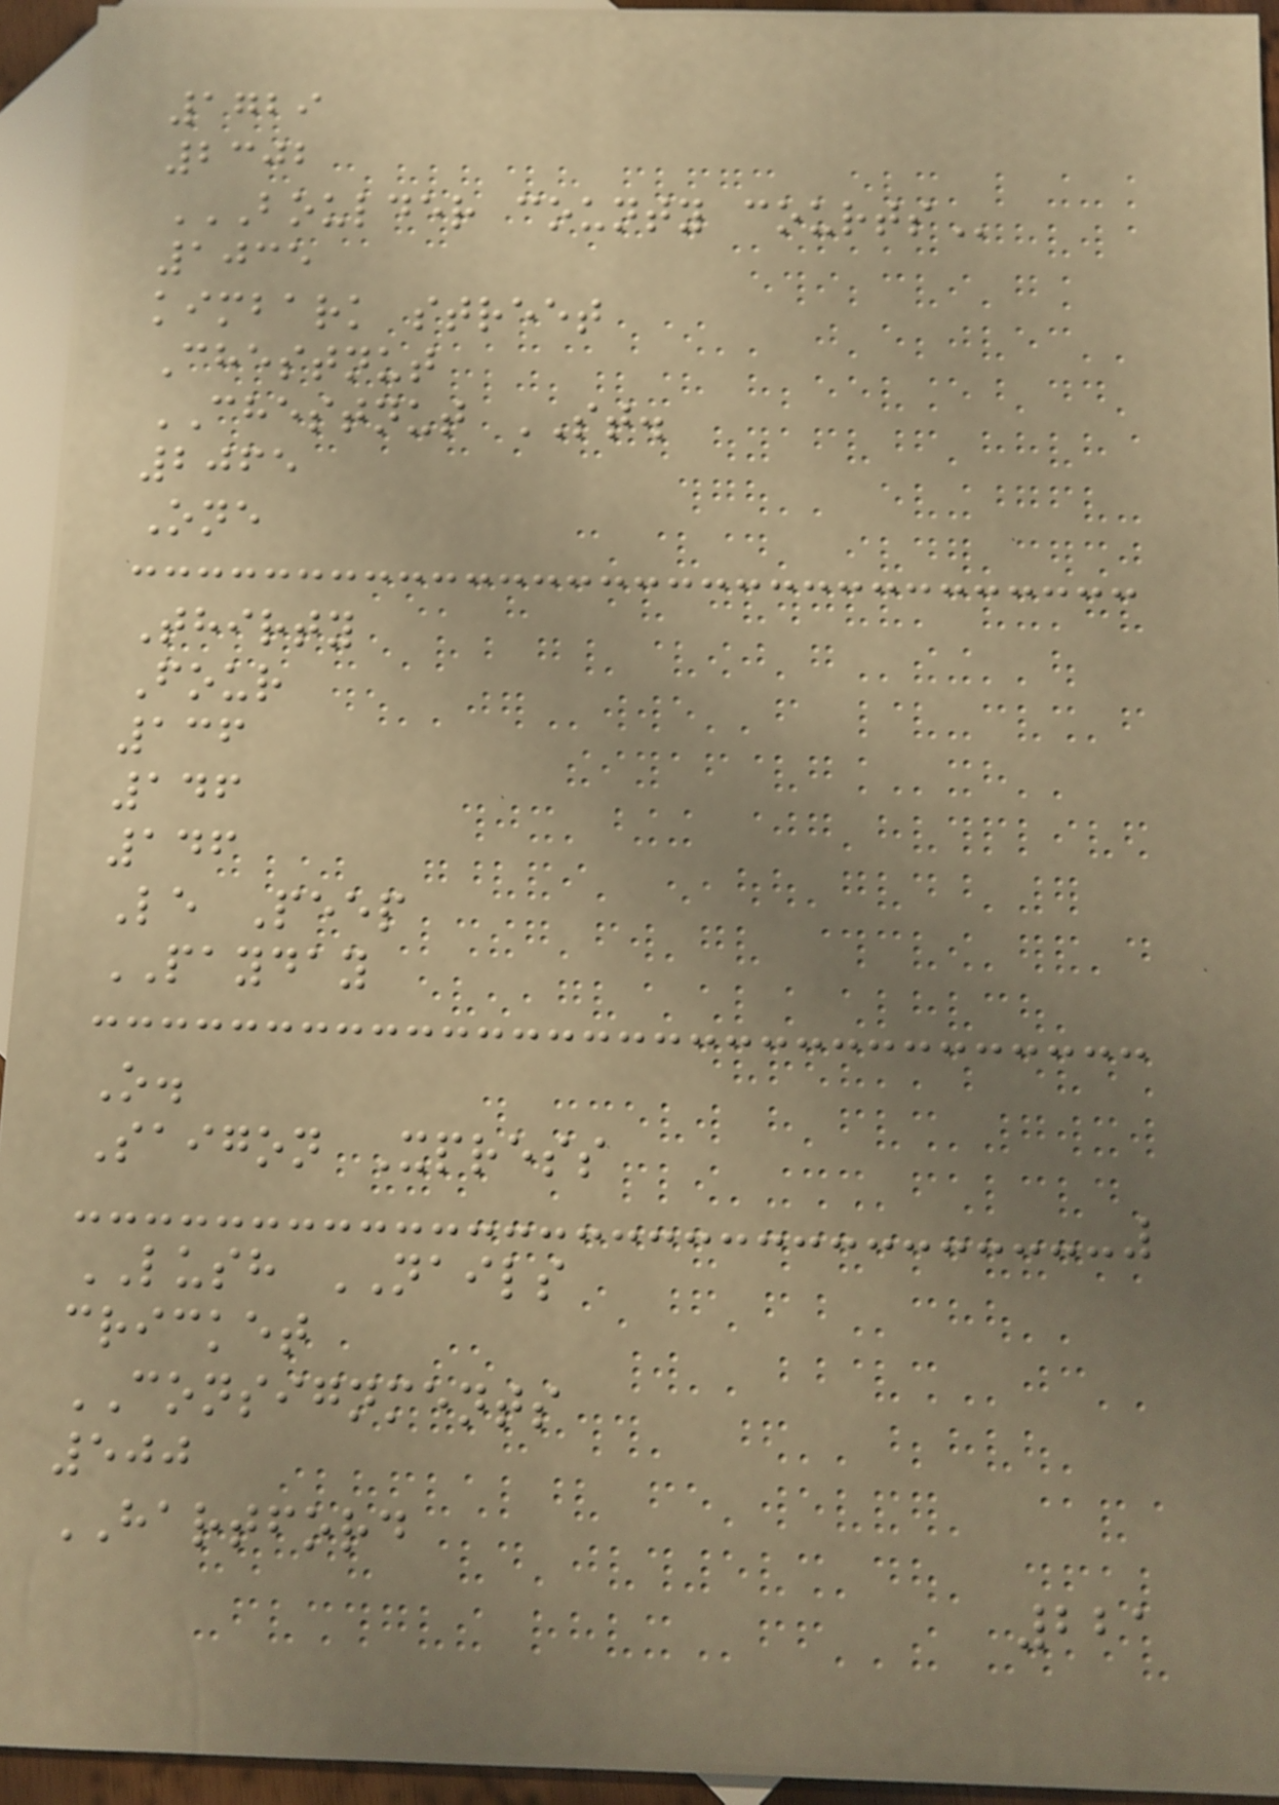1729
2302
BOULDER COUNTY COURTS
1035
kimbark street
Chestnut
CHESTNUT ST.
2065
One
Thirty
Four
136
146
146
Le Peep
PAYDAY
O.
Saigon Xpress
LUSH NAILS
cricket
CONSIGNMENTS
500
HARTFORD
221
